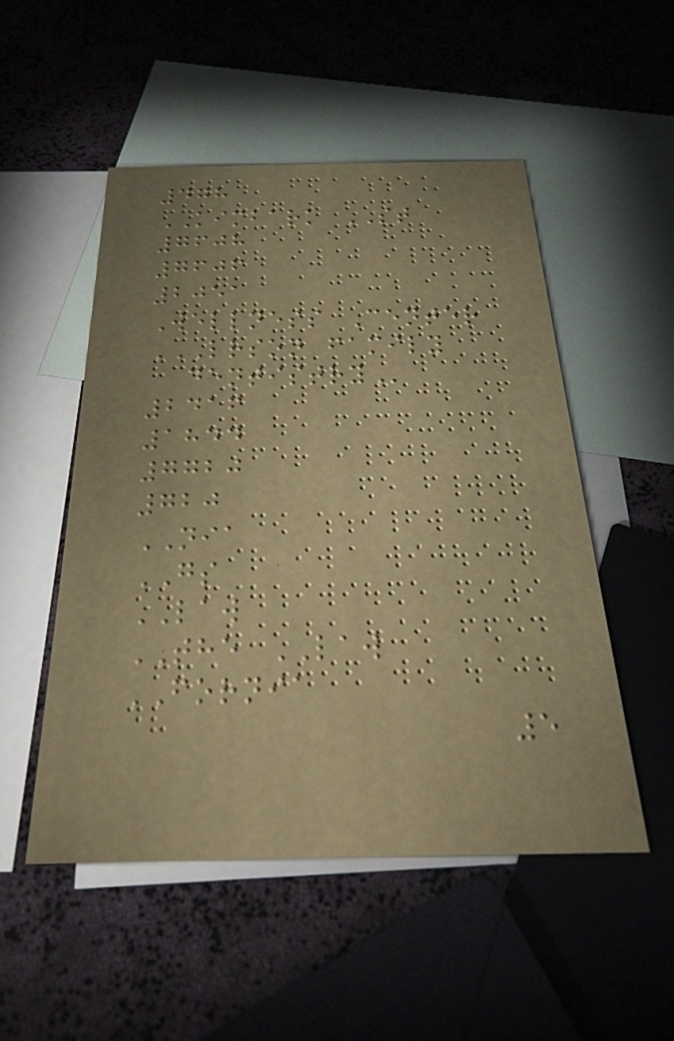478
KIMBARK ST
7608
7606
2051
Wellness Center
LRSON FAMILY
DENTISTRY
2416
1844
7720
720
NIA
GS
LAW
THE LAW
FORNIA
5
